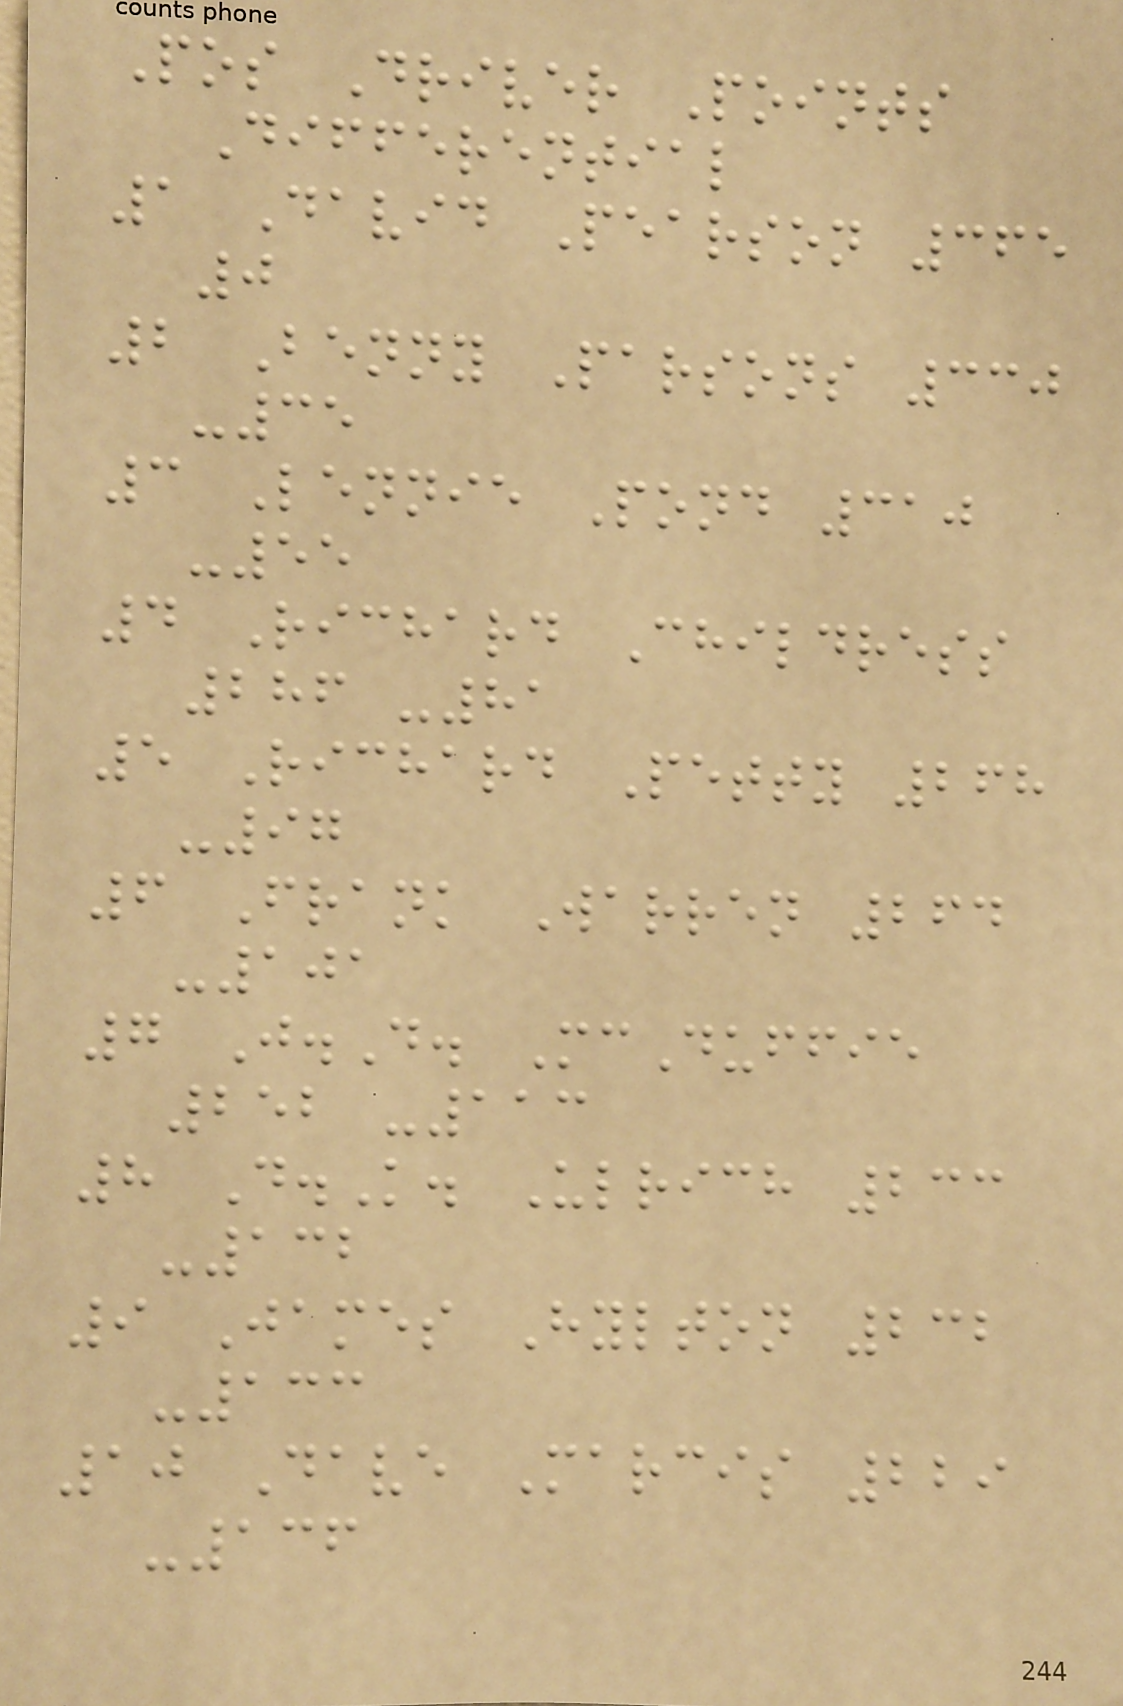Pos Driver Points
Differential
1 David Pearson 365
0
2 Benny Parsons 330
-35
3 Lennie Pond 310
-55
4 Richard Childress
286 -81
5 Richard Petty 268
-97
6 Frank Warren 264
-101
7 J.D. McDuffie
252 -113
8 D.K. Ulrich 233
-132
9 James Hylton 232
-133
10 Dave Marcis 229
-136
